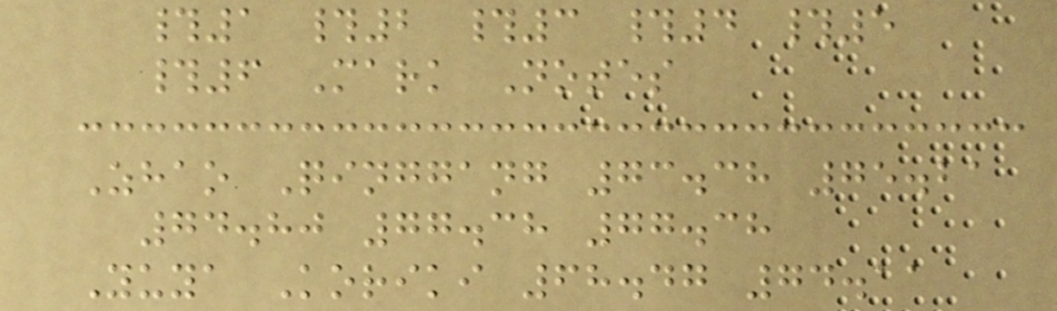#1 #2 #3 #4 #5
#6 Mark Notes
Zhao Qinggang 73.38 75.21
74.80 77.38 77.38
Yuya Koriki 68.47 74.11
